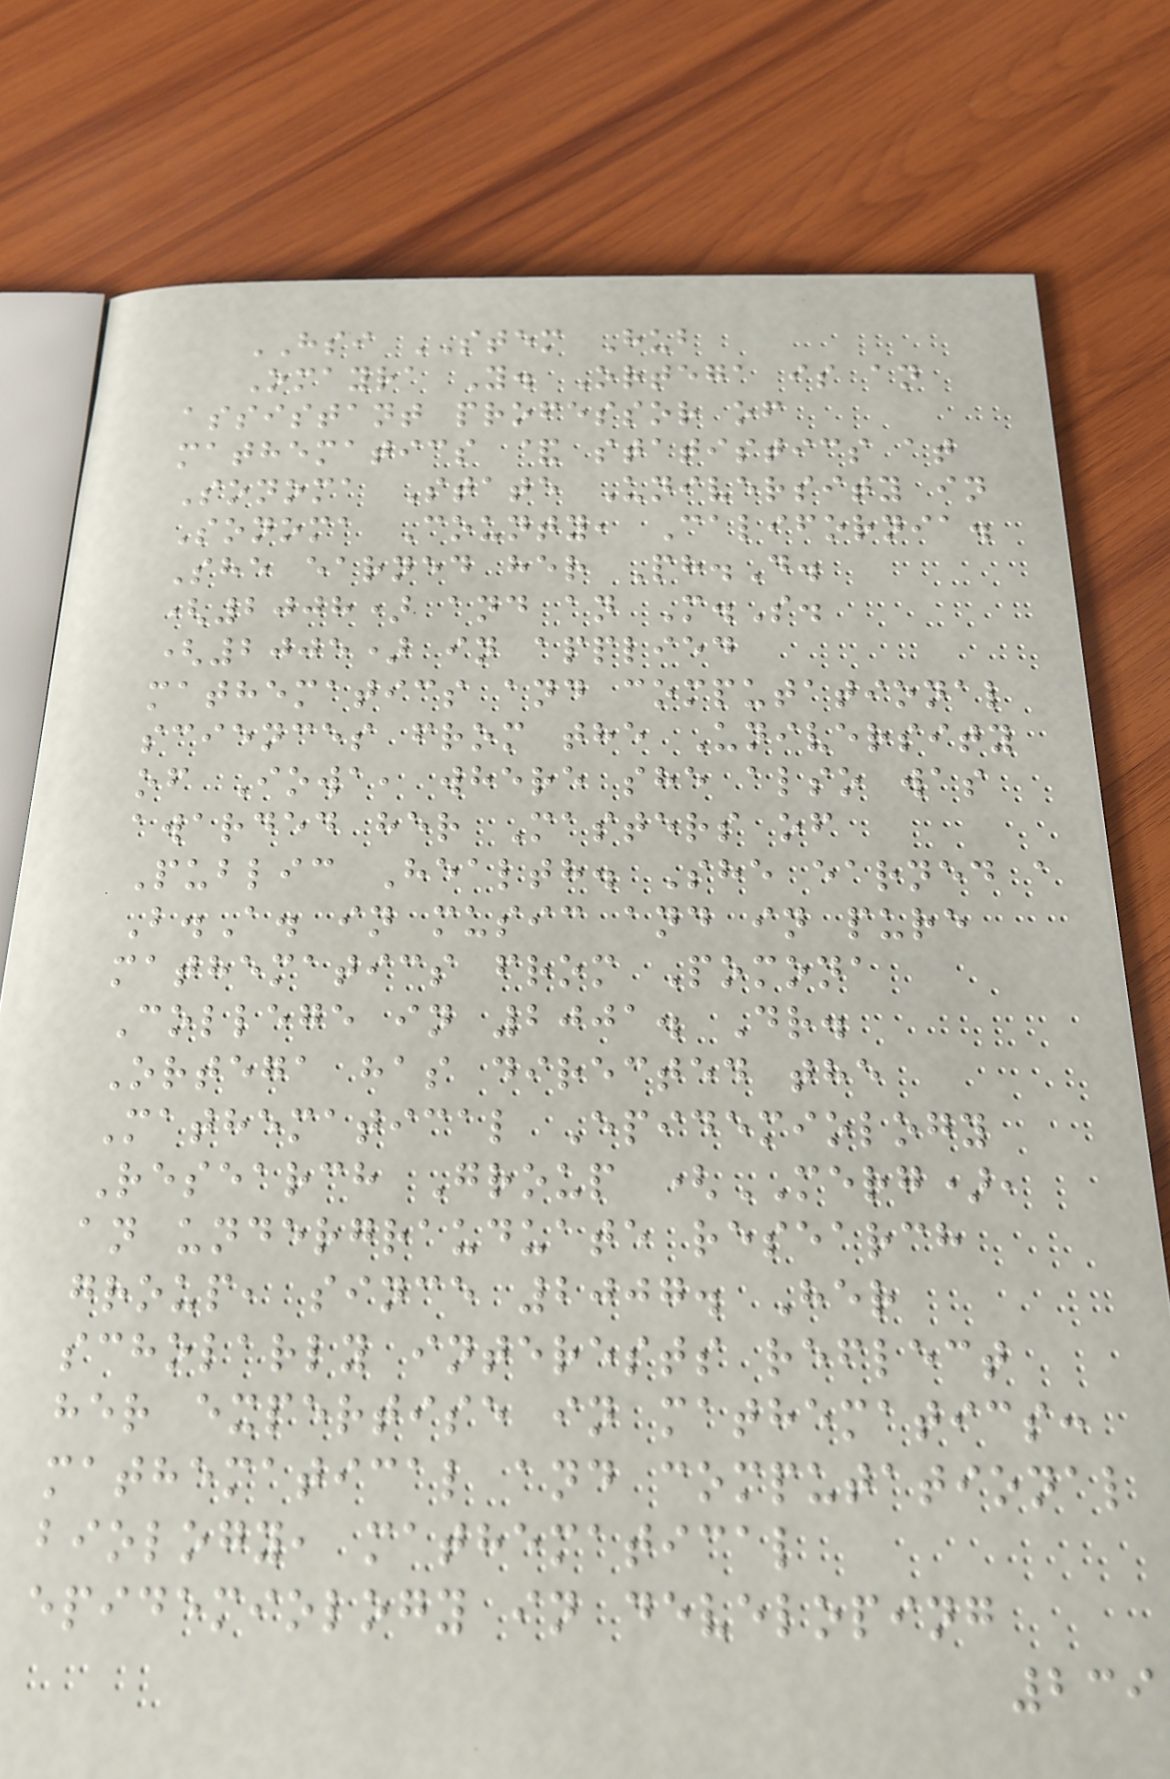HSI STEM Hub
Omayra Y. Ortega is an
assistant professor of
mathematics & statistics at
Sonoma State University in
Sonoma County, California.
She earned her Ph.D.
(2008) and an M.S.
(2005) in applied
mathematics and computational
sciences from the University
of Iowa, where she also was
awarded her Masters of
Public Health. She earned a
B.A. in music and in pure
mathematics from Pomona
College in 2001. Dr.
Ortega has directed the
Mathematical Epidemiology
Research Group (MERG),
an undergrauduate research
group, since 2007. Her
scholarly interests reflect
her expertise in mathematics:
mathematical and computational
biology, mathematical
epidemiology in developing
239
